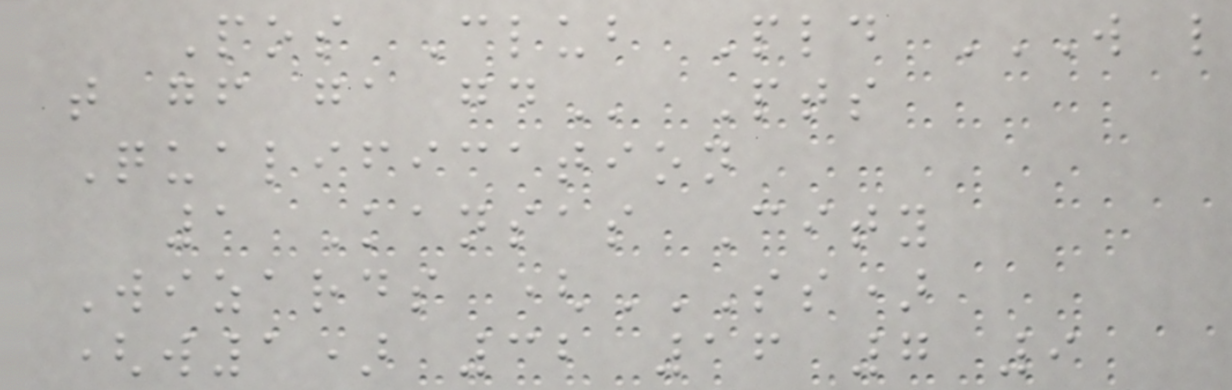Pos Club Pld W L
T GF GA GD Pts
Qualification
1 Kansas City
Wizards (SS)
(W1) 32 16 7 9
